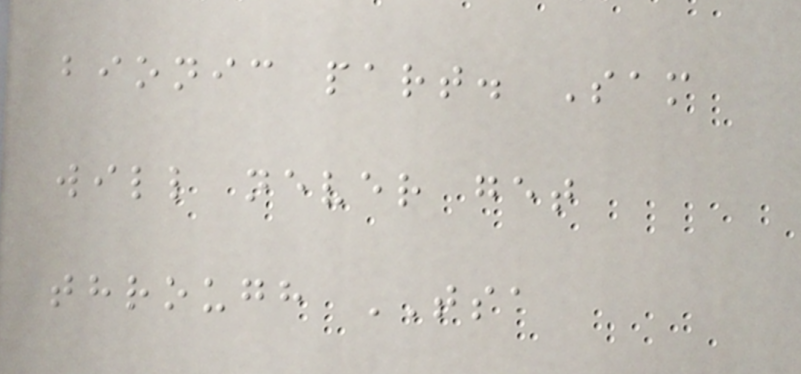bionic part. Sam
will never get
through TSA
